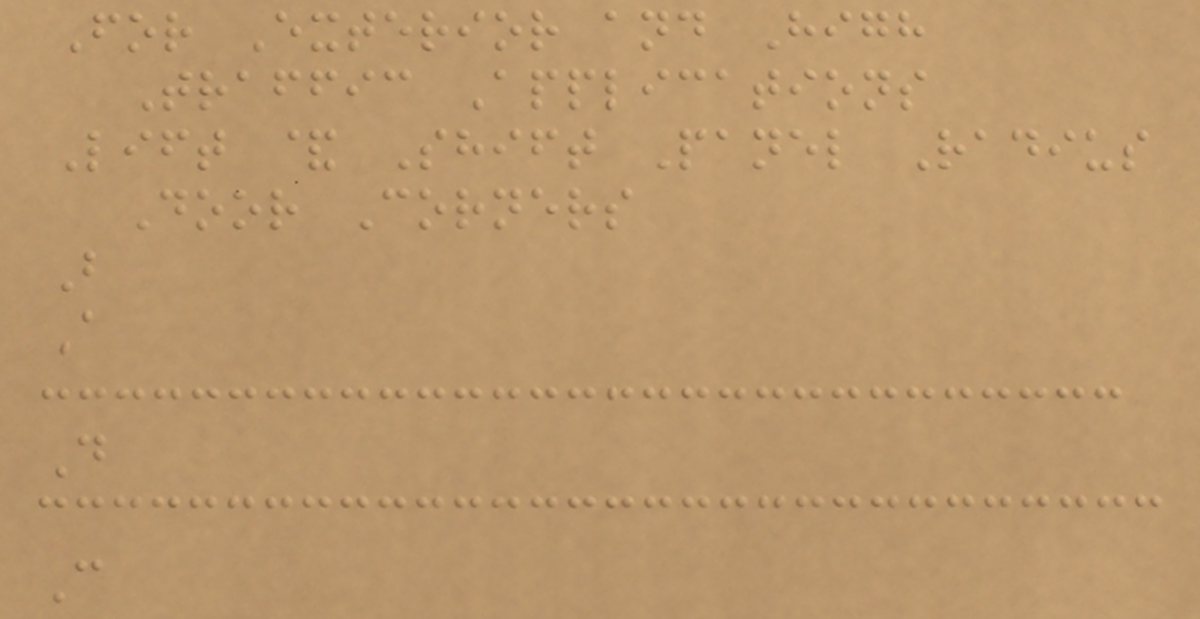For Exterior and High
Traffic Applications
Lift & Shift Panel Radius
Door Corners
B
A
D
C
